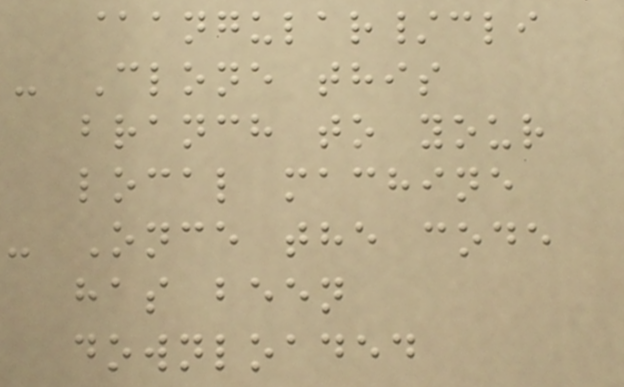@angular/cli
- Clone this
branch to your
local machine
- Once the code
has been
downloaded
